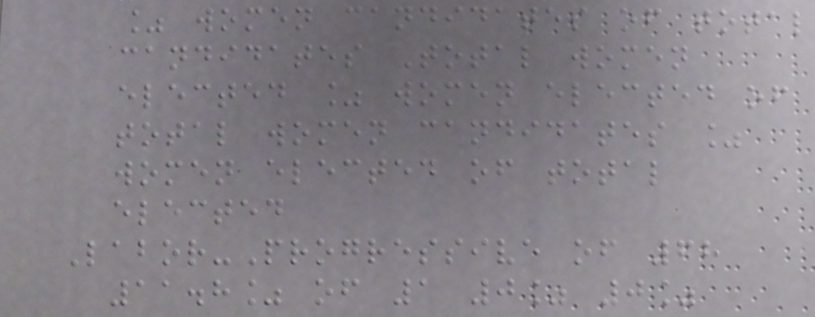% women candidates of total
candidates Total women
elected % women elected of
total women candidates %
women elected of total
elected
Labor-Progressive of 68
11.8% of 1 0% 0%
